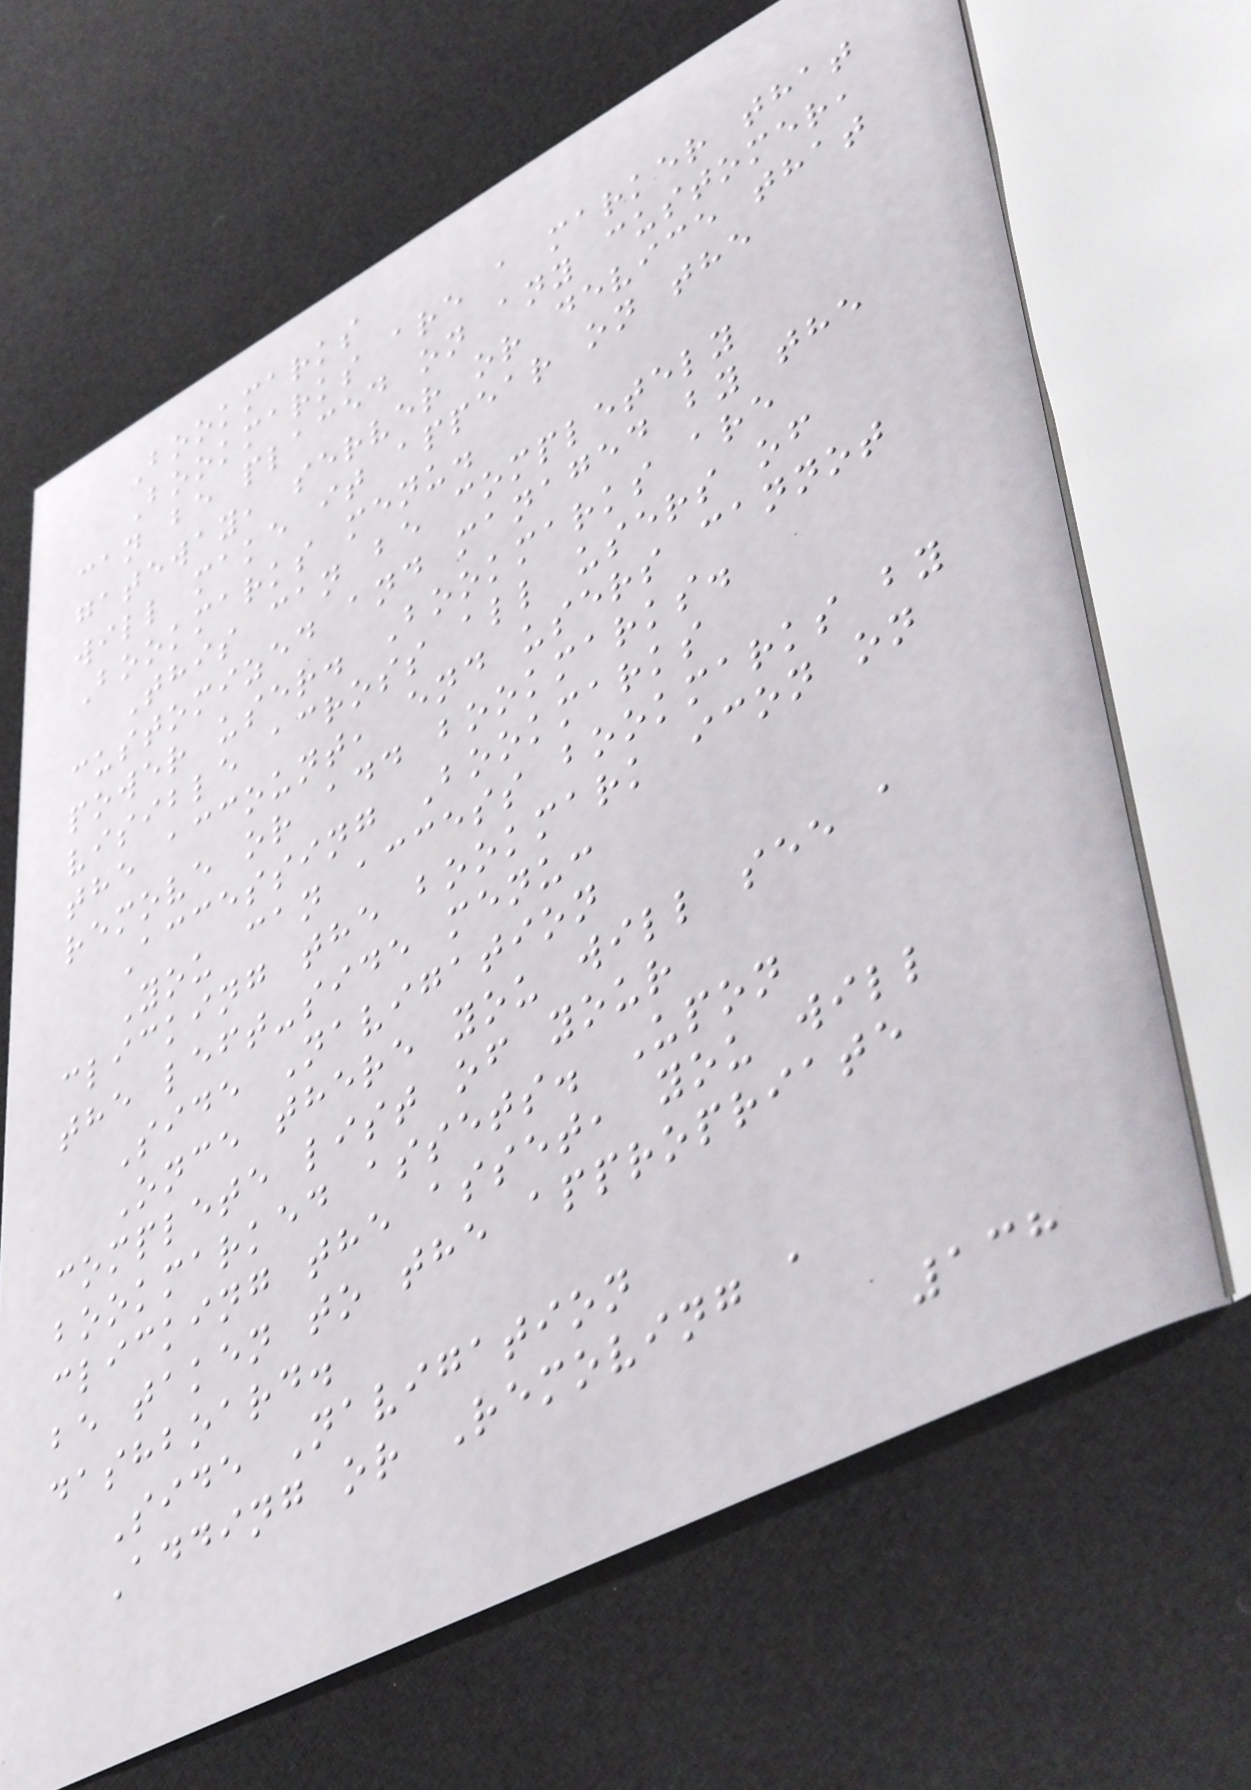Bookmarks
Bookmarks are a marker that
can be placed on any customer,
gateway, server or device that
will make it appear on the
Bookmarks menu.
This can be completely
customized and managed by the
power user. Bookmarks are
visible across all users of
the account, end users cannot
remove or add bookmarks.
Accessing Bookmarks
You can access bookmarks by
clicking the bookmark icon on
the left-side menu:
Side Navigation
Once there you will see a
complete list of your
bookmarked assets. Upon
clicking the asset, you will
be taken to the appropriate
dashboard.
Side Navigation
Adding or Removing a
138
